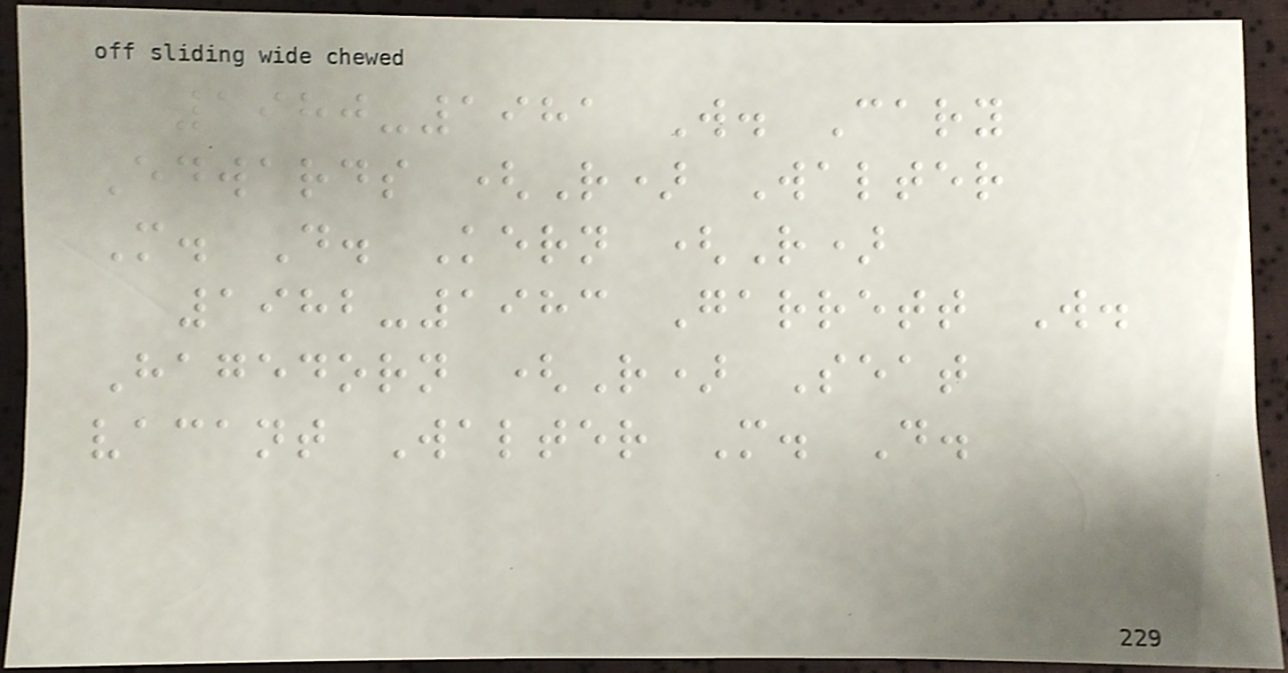1980-1981 W. Cary
Edwards (R) Walter
M. D. Kern (R)
1982-1983 Garrett W.
Hagedorn (R) Seat
vacant Walter M. D.
